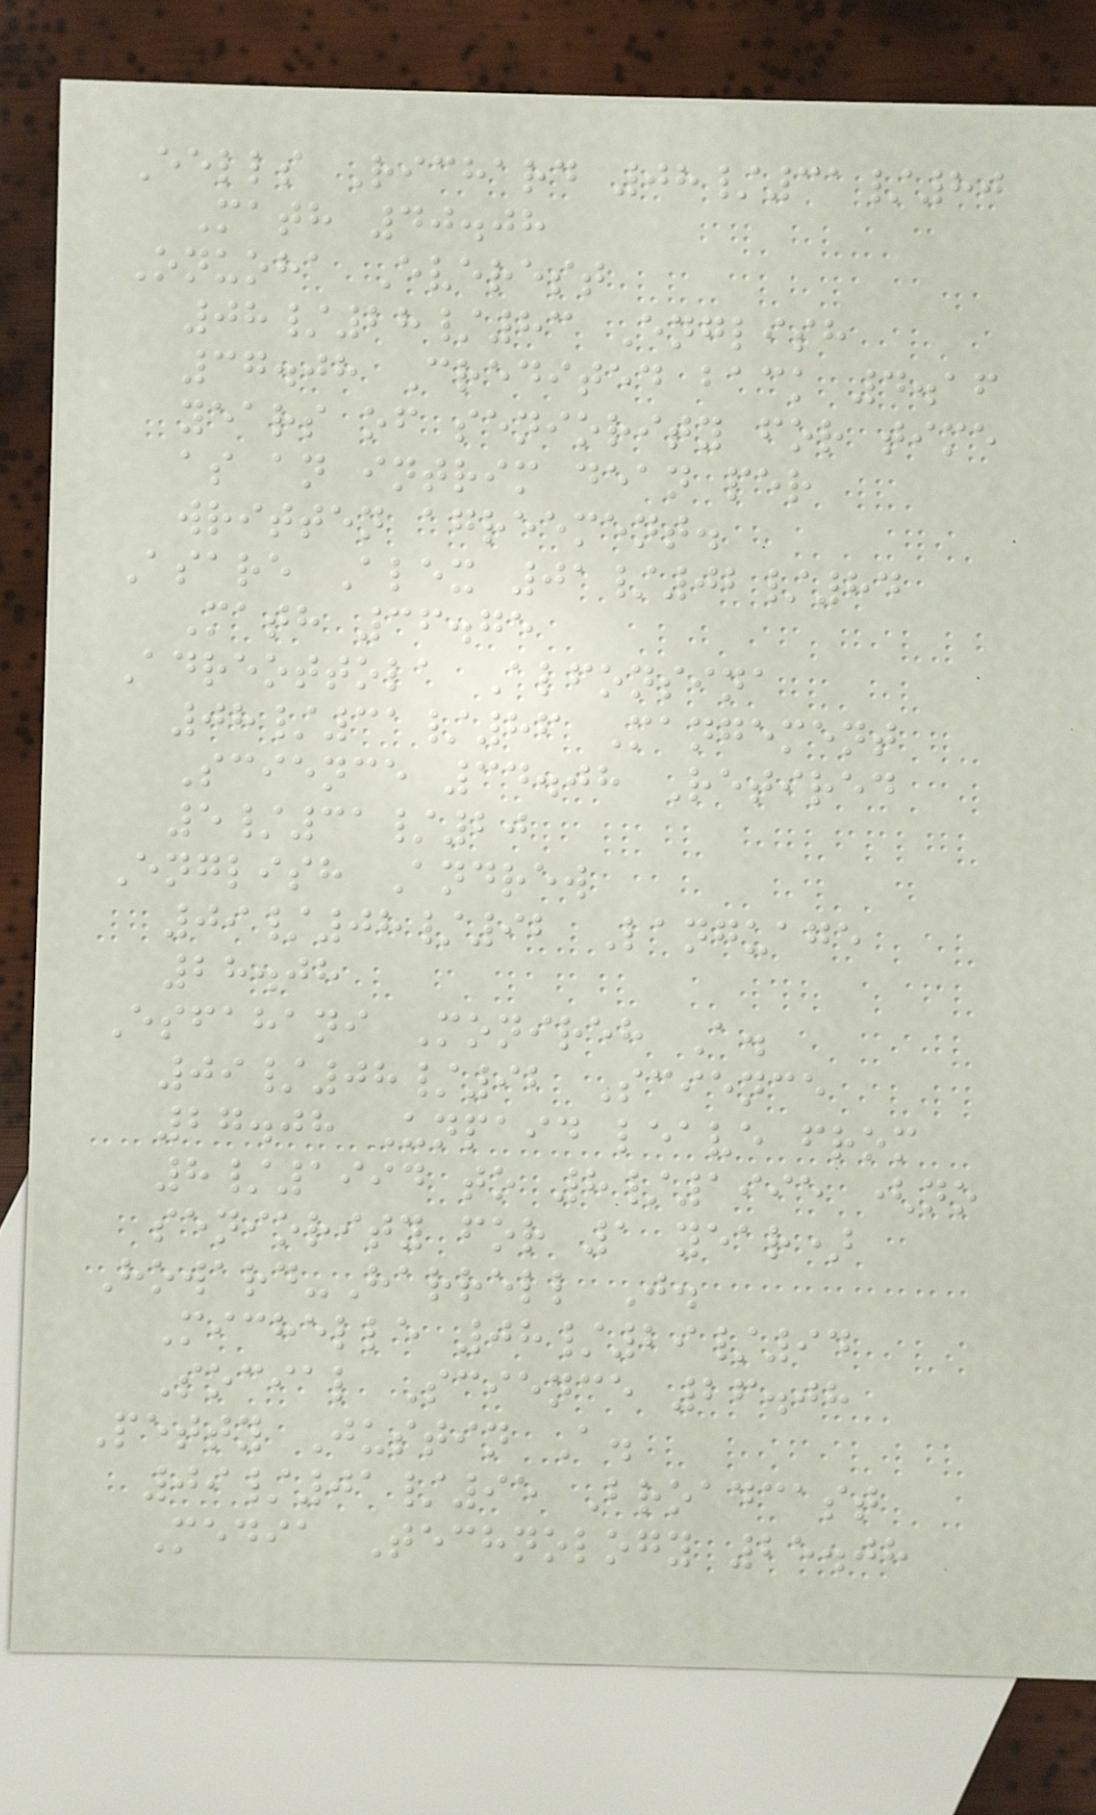Eells Richard 08/31/80
Math 40.08
Onuoha Everest
08/28/83 English
37.08 Credited back 4.16
years of seniority for time
as an intrim dean per
written agreement.
Asare Alex 01/02/84
Math 36.75
Adreottola Alfonsina
08/31/86 Mangement
Science 34.08 Retired
5/31/20
English Andrew
09/08/92 Language
28.08
Esfahani Monireh A.
09/08/92 Science
27.08 Unpaid leave from
8/1994 to 8/1995 (no
seniority for 1 year)
Howard-Harrell J.
Michelle 08/29/94
Social Science 26.08
Petty Justin A.
09/01/95 Broadcast
Media Technology 25.08
